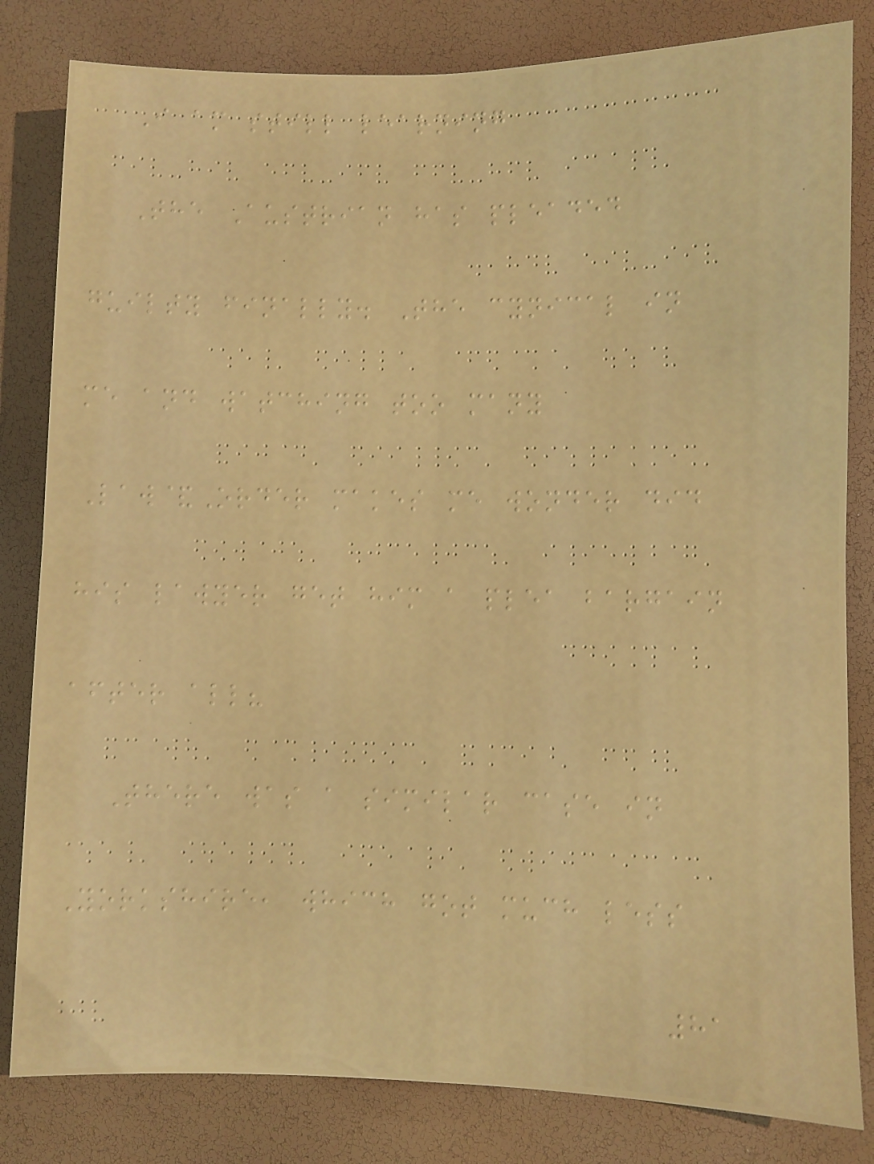I am still learning
The Austrian has pleaded
guilty finally. The cynical in
me and watching too many
Law&Order makes me wonder did
his lawyer get him a plea bargain
after all?
There was a similar case in
Yorkshire, which got much less
81
